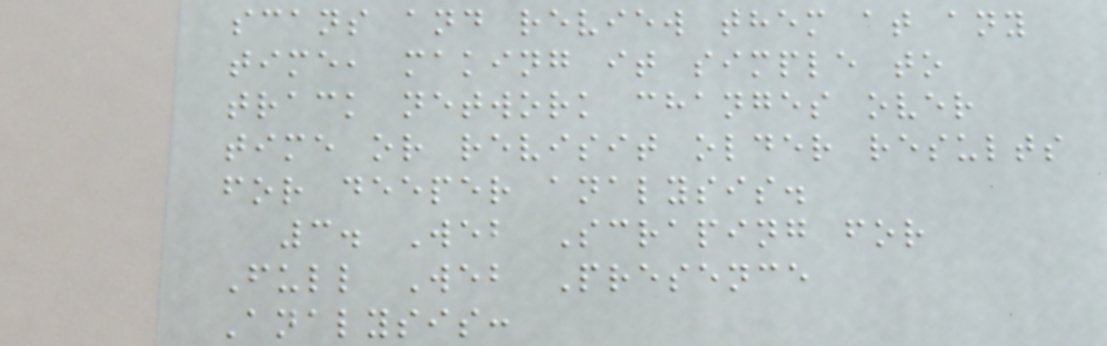scans and review them at any
time, making it simple to
track network changes over
time or revisit older results
for deeper analysis.
3. Web Scraping for
Full Web Presence
Analysis:
